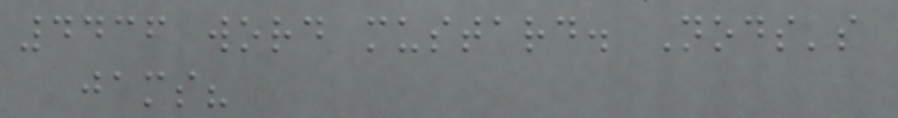4436 word mustard. Nods's
jams?
